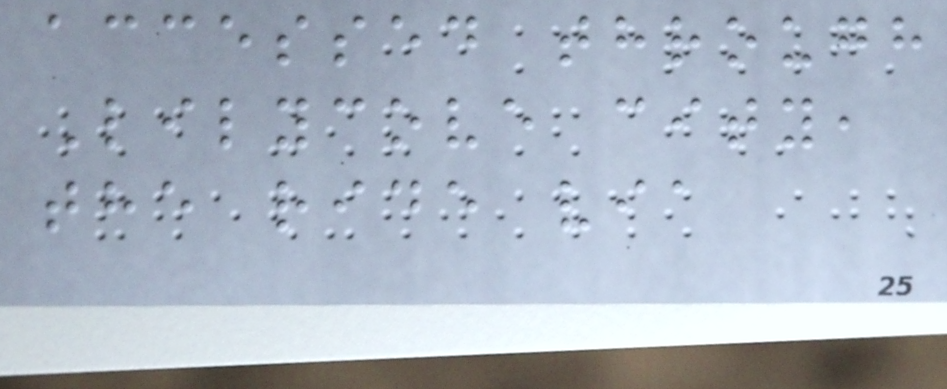accessed through
Lilycove city,
the ride via
